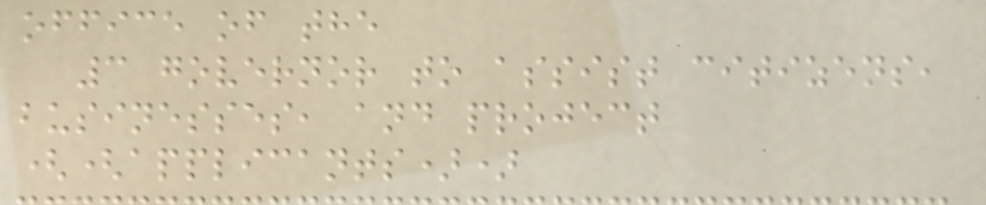office of the
3 governor to assist citizens,
businesses, and project
((applicants))
